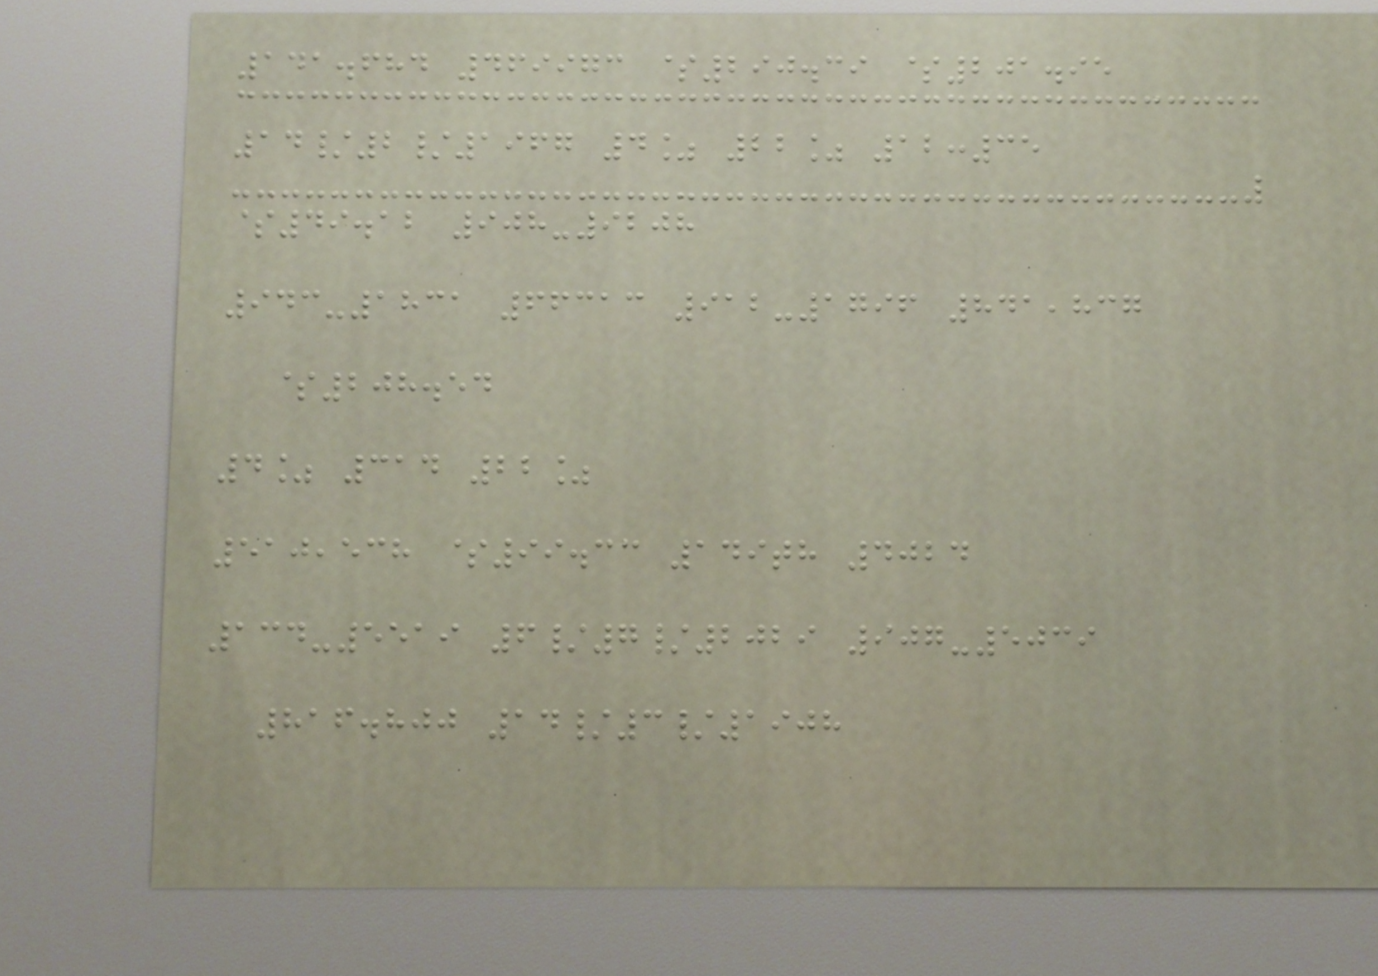141.684 469973 $290.39 $201.95
14/2/1967 4% 22% 12:35
$49.12 908-9208
943-1831 66313 912-1796 841,837
$208.54
4% 314 22%
510,538 $99.33 149th 4024
134-5519 6/7/2029 907-5039
816.800 14/3/1908
